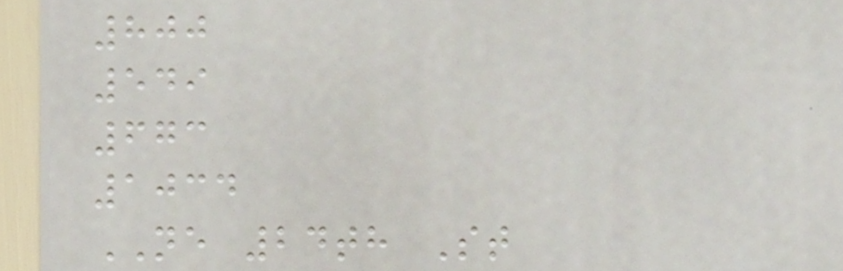800
549
673
1034
NE 24th St
